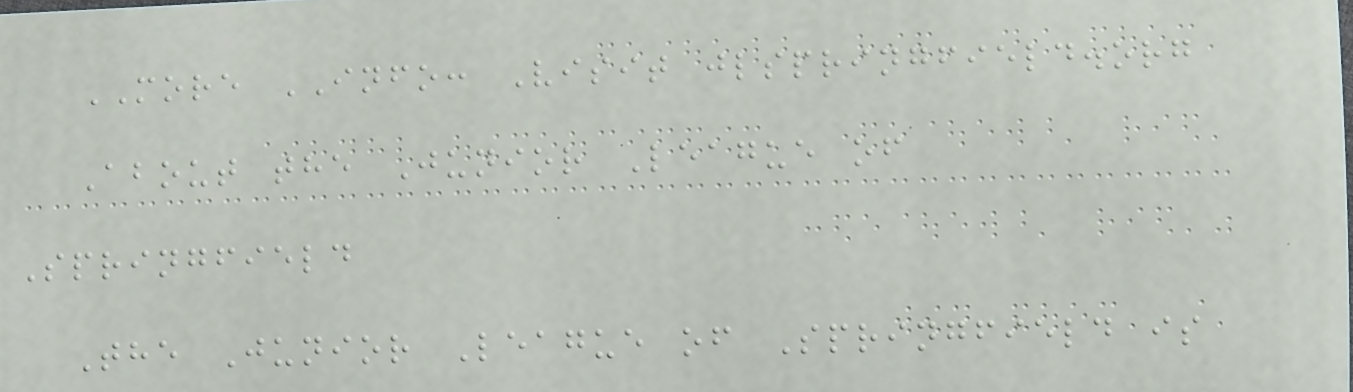MORE INFO: Visit jlspringfield.org
About the Junior League of
Springfield
The Junior League of Springfield is
